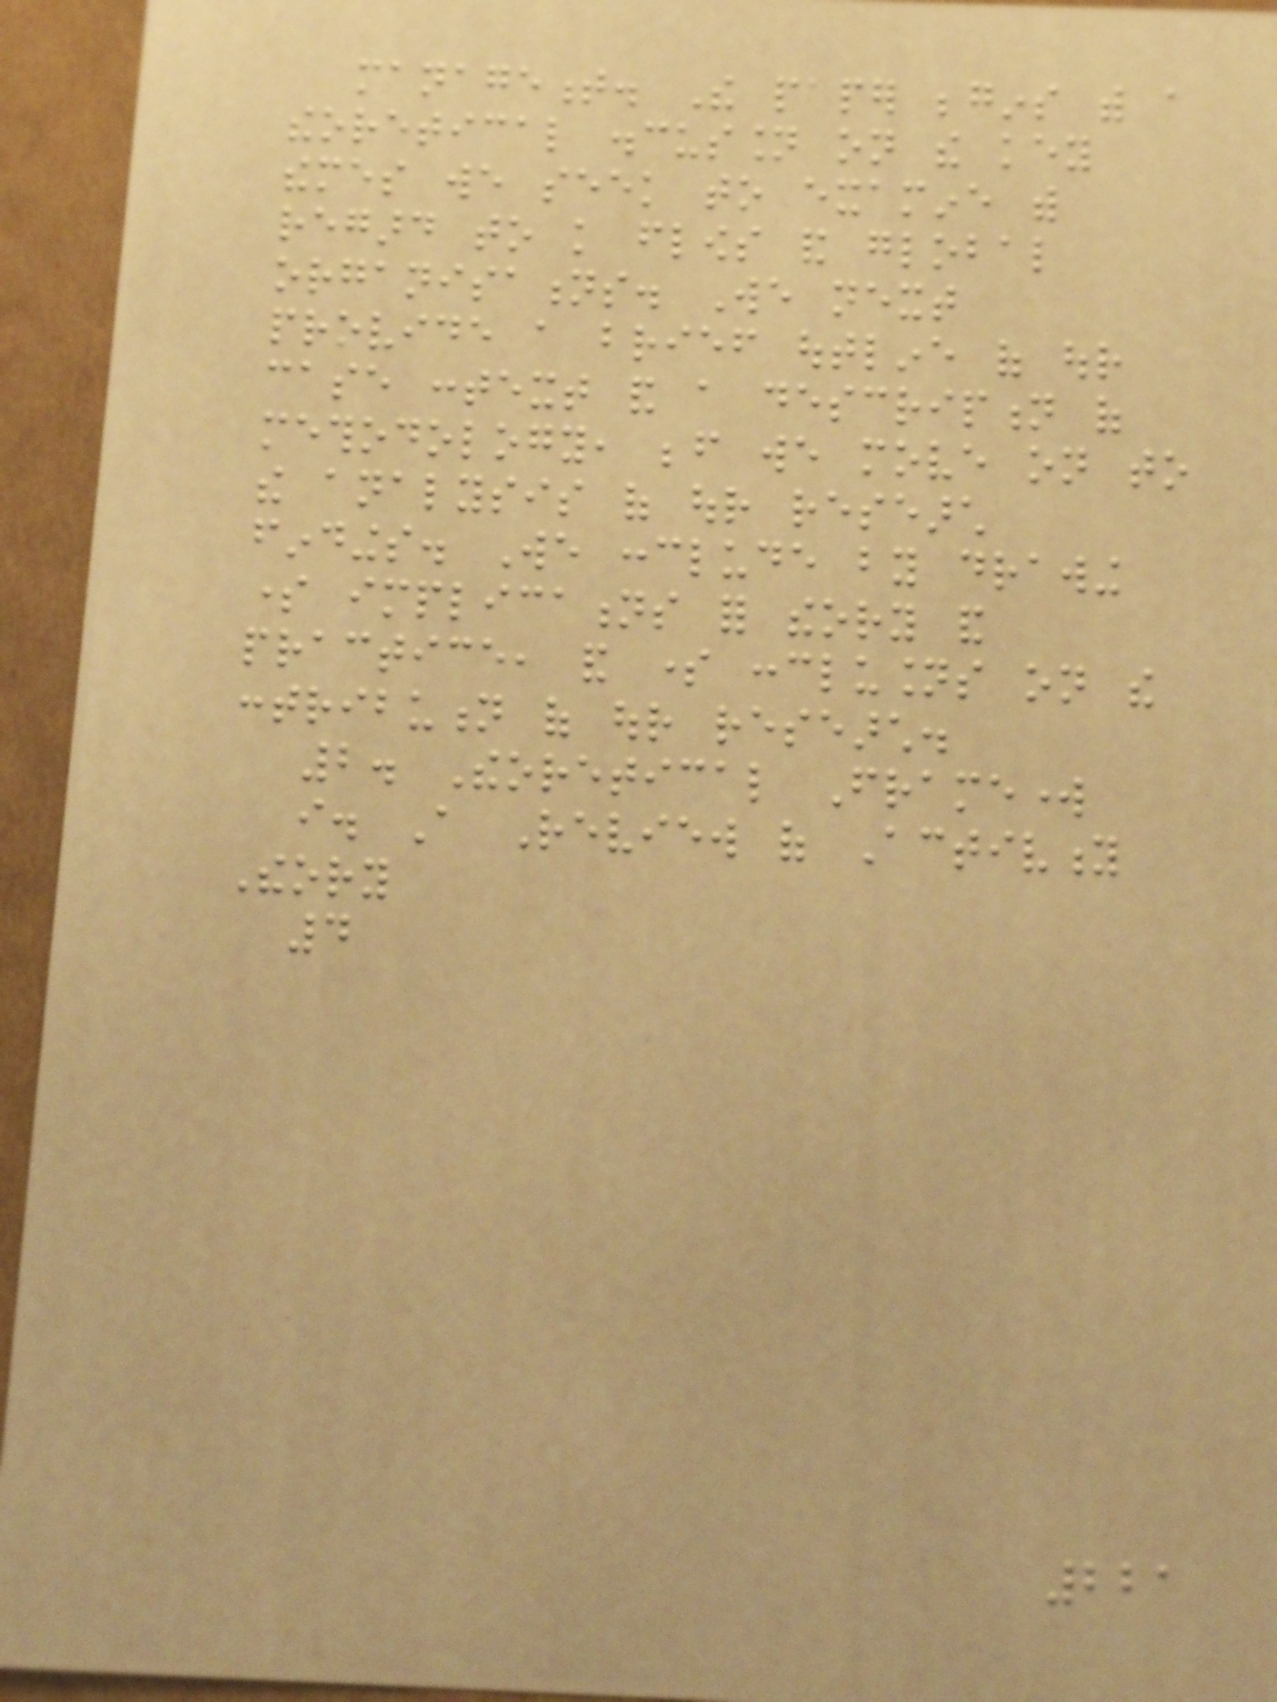management. The paper begins with a
theoretical discussion on the key
themes we seek to examine with
regard to knowledge flows and global
organisations. We next
provide a brief outline of our
case context and a description of
methodology, before we move on to
the analysis of our research
findings. We conclude by drawing
some implications for theory and
practice, and some conclusions on the
contribution of our research.
2. Theoretical Framework
i. A Review of Activity
Theory
4
221
